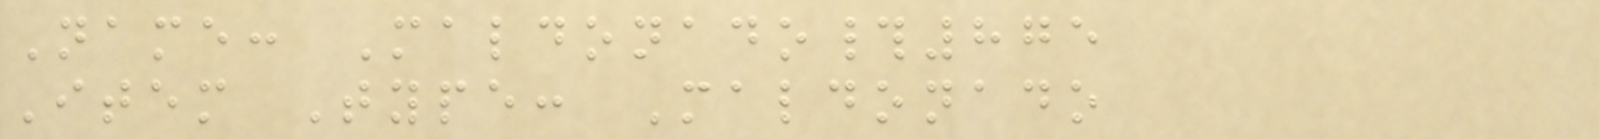Name: Maldonado#875
Item Type: Maldonado
